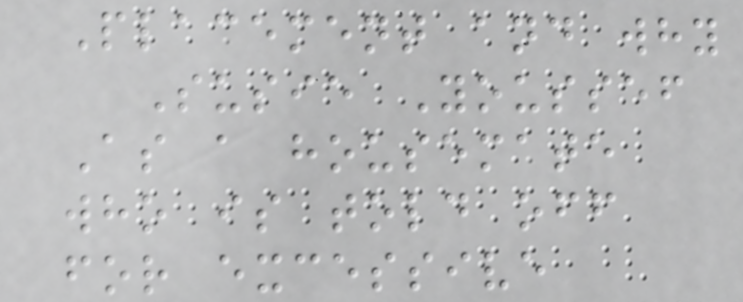Placement and why
Susie Youssef
As a housemate
who is told off
for excessive
